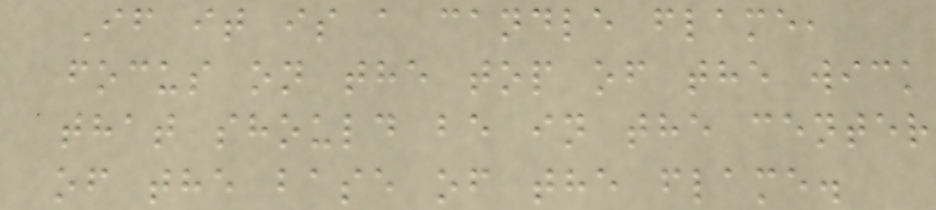If it is a candle flame,
focus on the top of the wick
that should be in the center
of the base of the flame.
